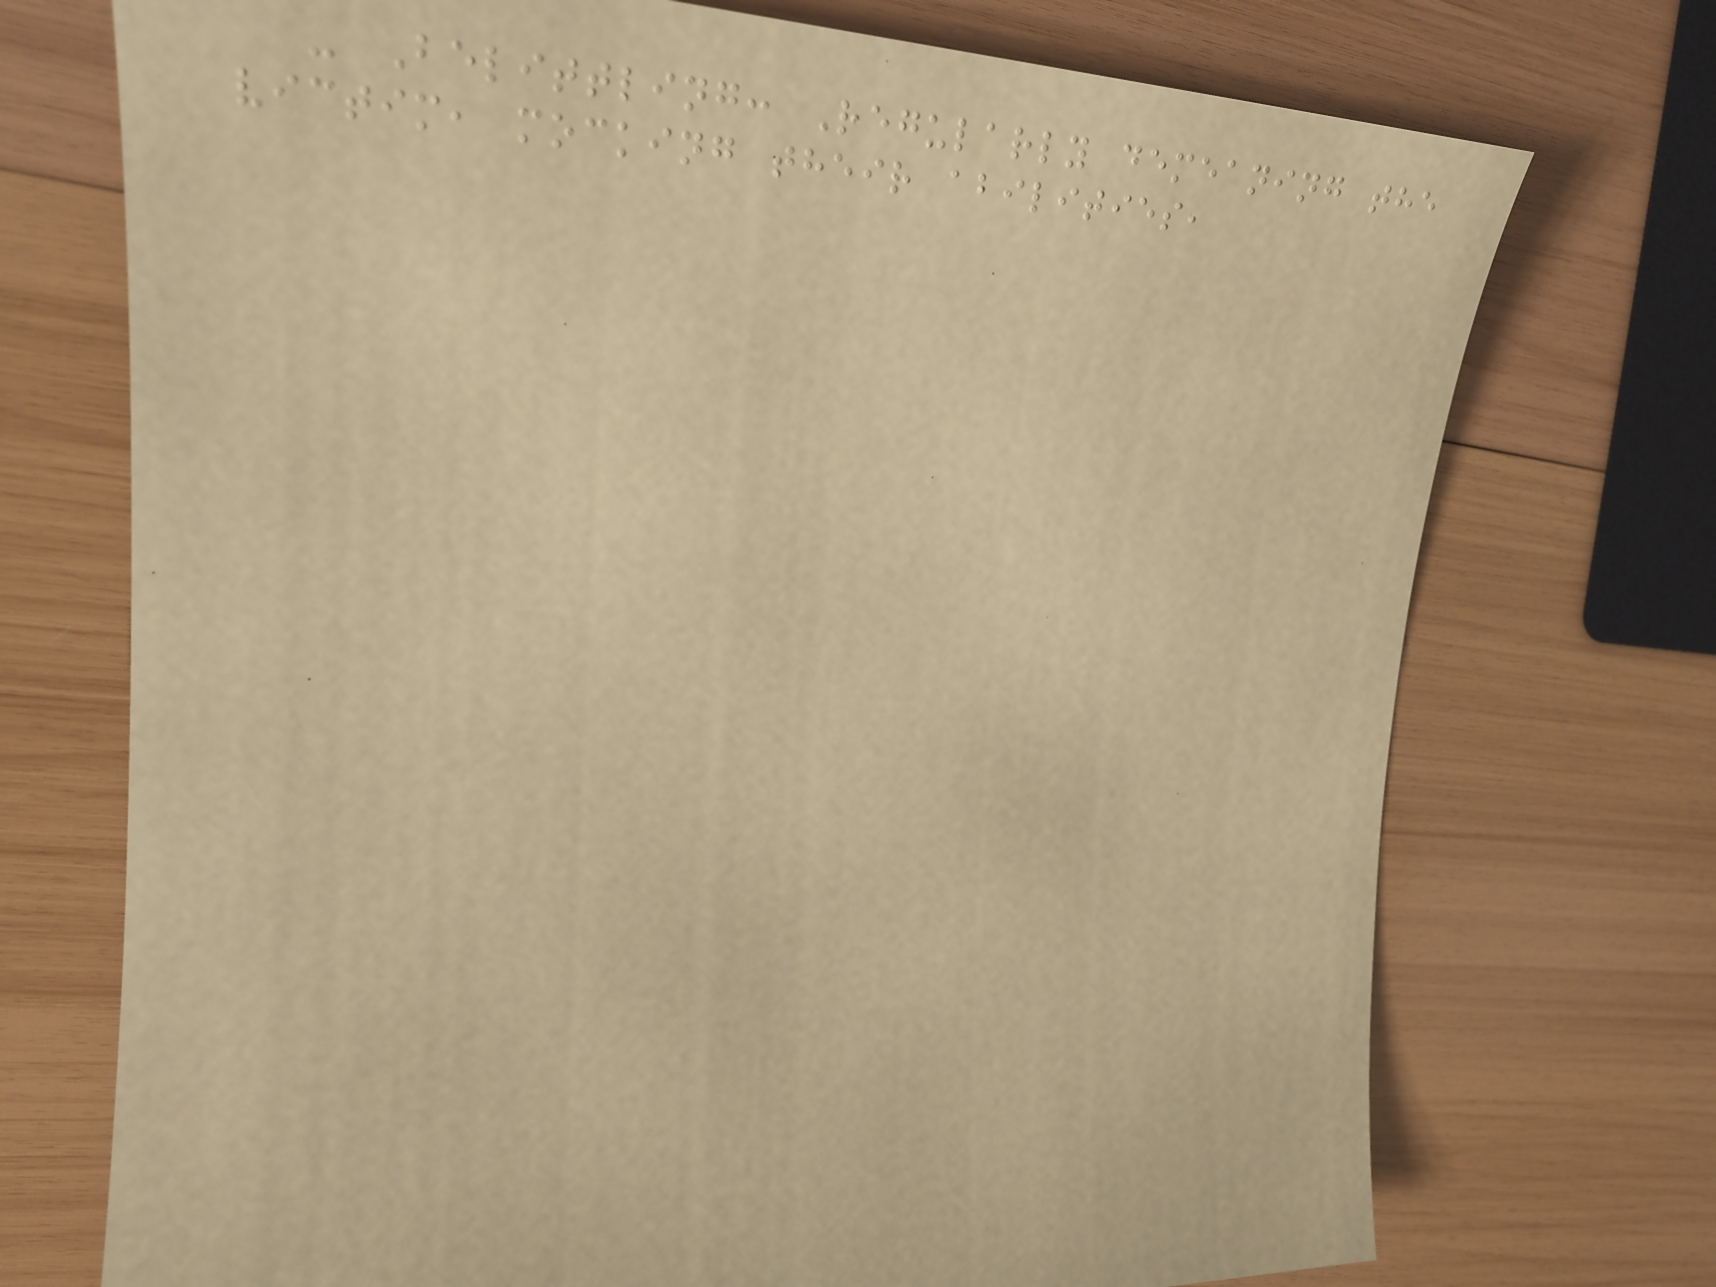- Belittling: Regularly demeaning the
victim, mocking their abilities,
